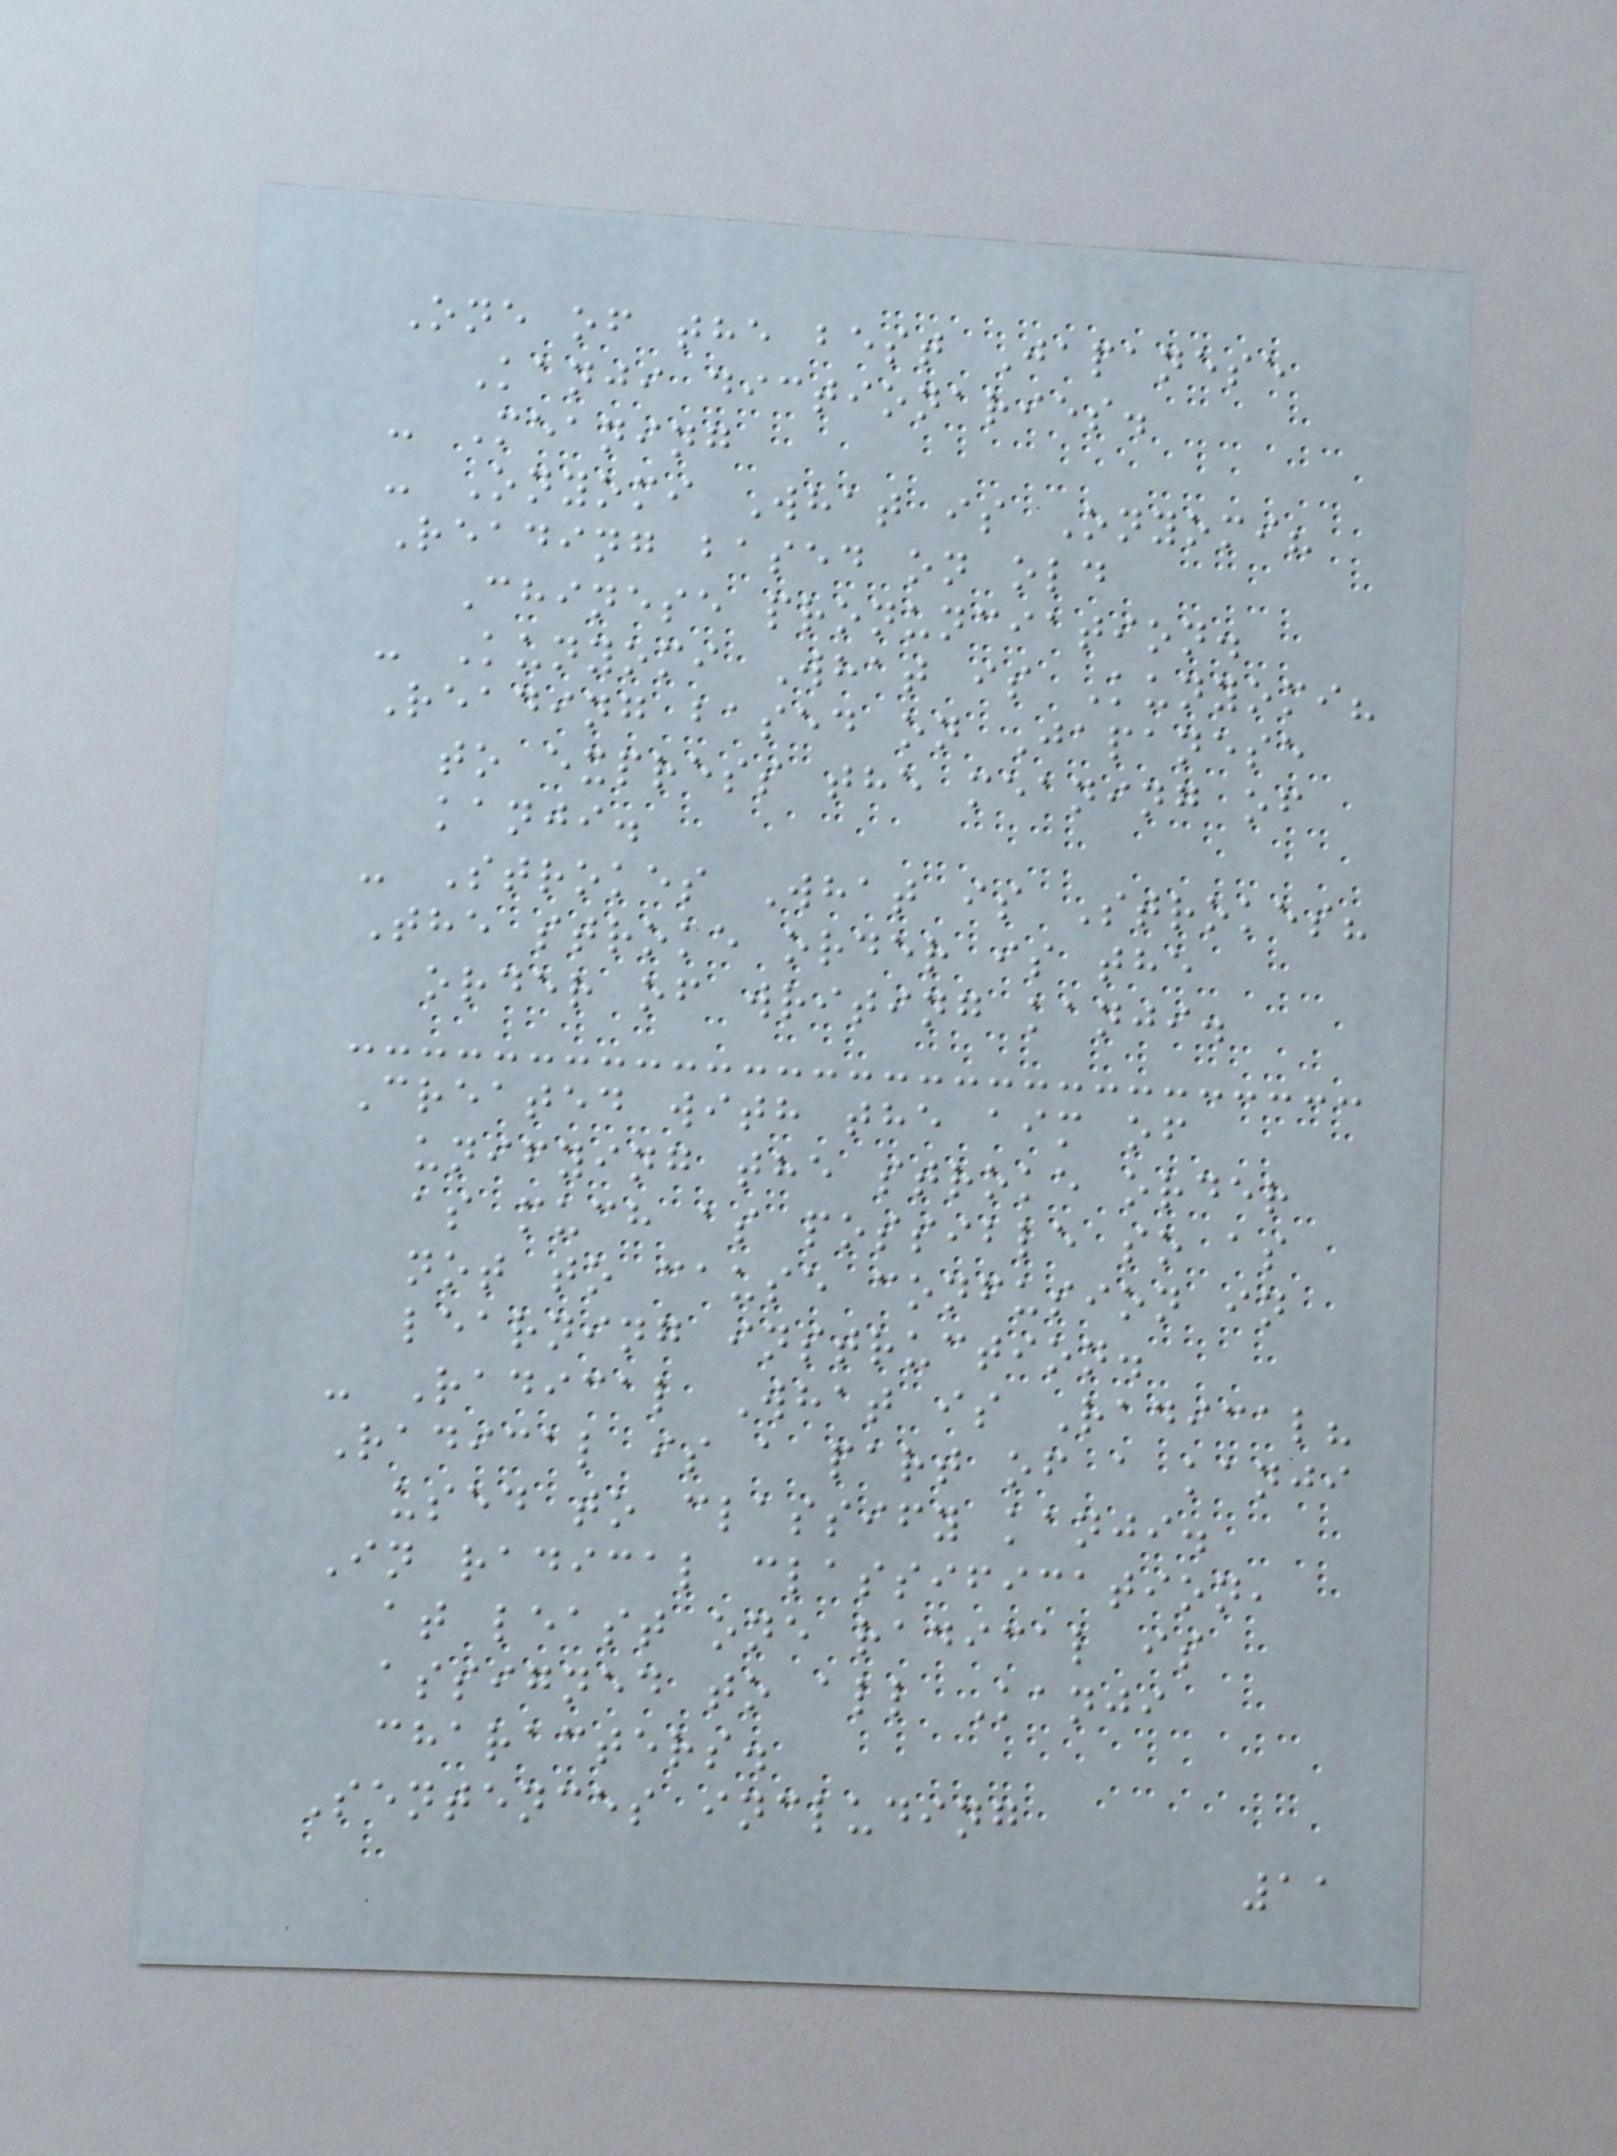One of the best Japanese
Kanji dictionaries.
- Meaning
- Onyomi What is Onyomi?
Reading based on old
Chinese pronunciation.
- Kunyomi What is Kunyomi?
Reading based on Japanese
to express the meaning of
kanji.
- Strokes What is Strokes?
The stroke order is the
order of writing kanji.
Created with the aim of
unifying the stroke order
as much as possible so as
not to cause confusion in
learning instruction.
- Radical What is Radical?
Radical is a part of a kanji
used to classify kanji.
In radical classification,
at least one radical is
assigned to all Kanji
characters.
Sentences including
11
